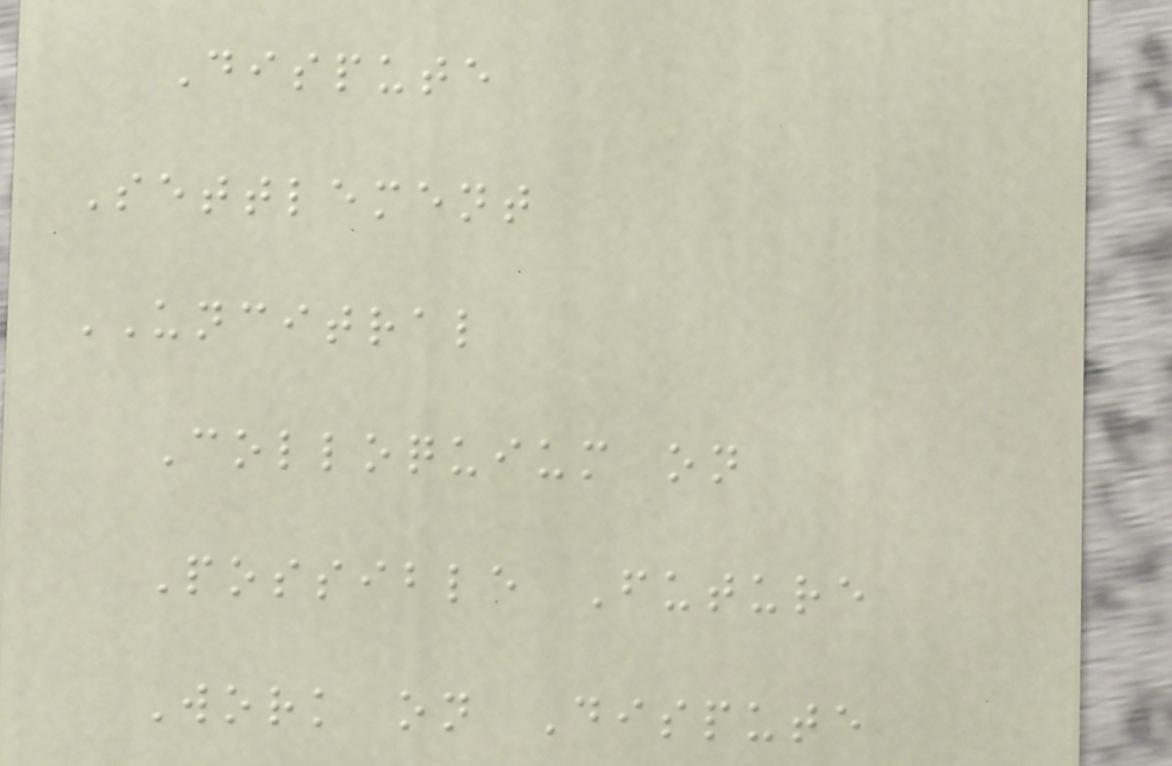Dispute
Settlement
UNCITRAL
Colloquium on
Possible Future
Work on Dispute
